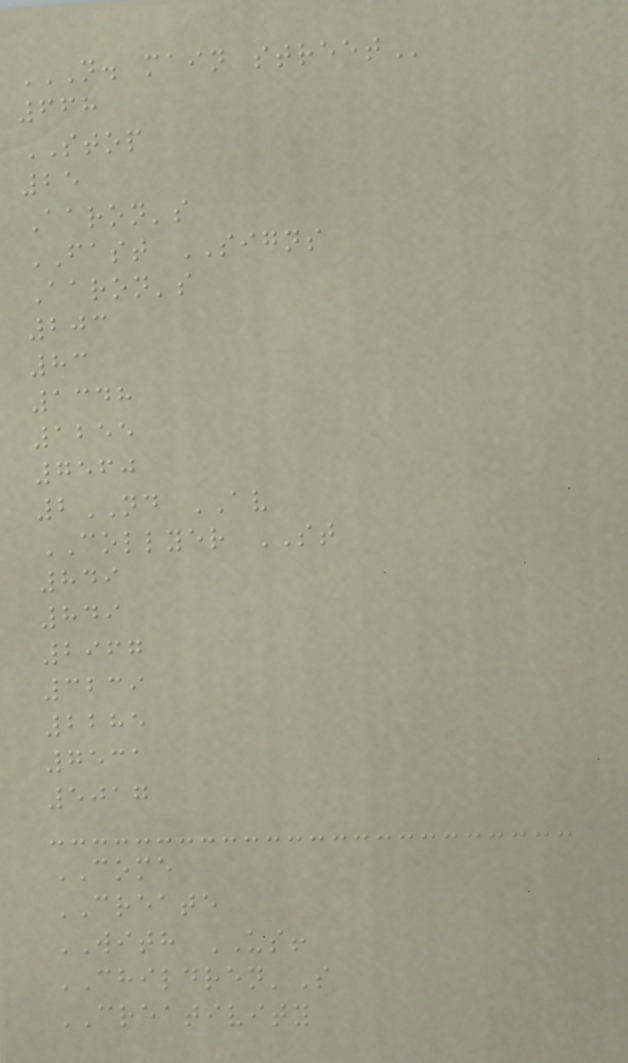N. MAIN STREET
668
STOP
25
Aaron's
FAST SIGNS
Aaron's
203
83
1348
1255
7560
2ND AV
COLLYER ST
849
849
2967
3239
2285
7531
5017
COME
CREATE
WITH US!
CHILDREN'S
CREATIVITY
